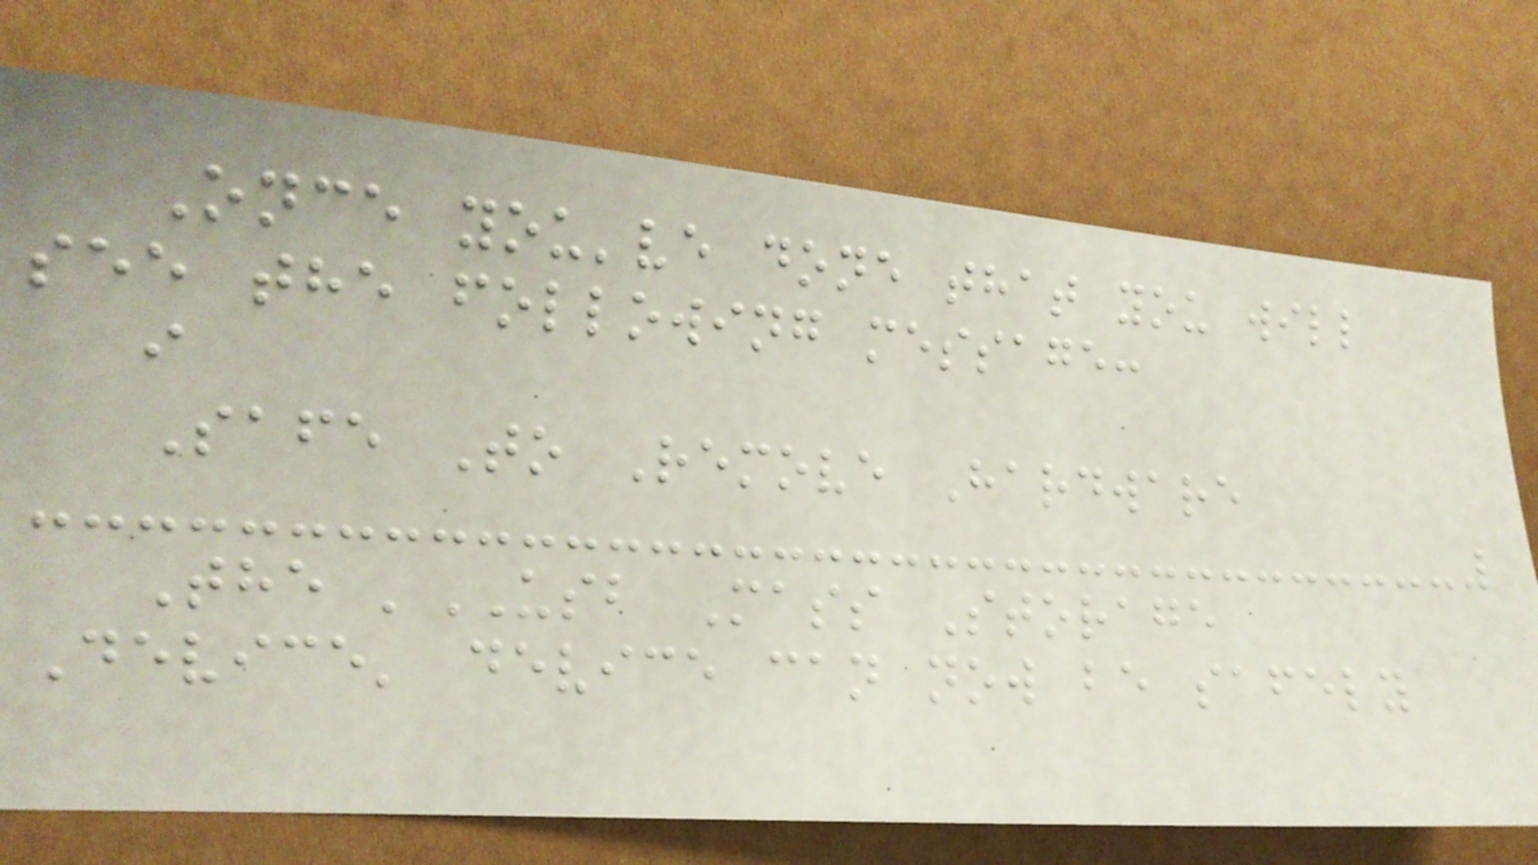Once you've done that you will
see the following message:
i
Safe To Remove Hardware
The 'USB Mass Storage
Device' device can now be safely
